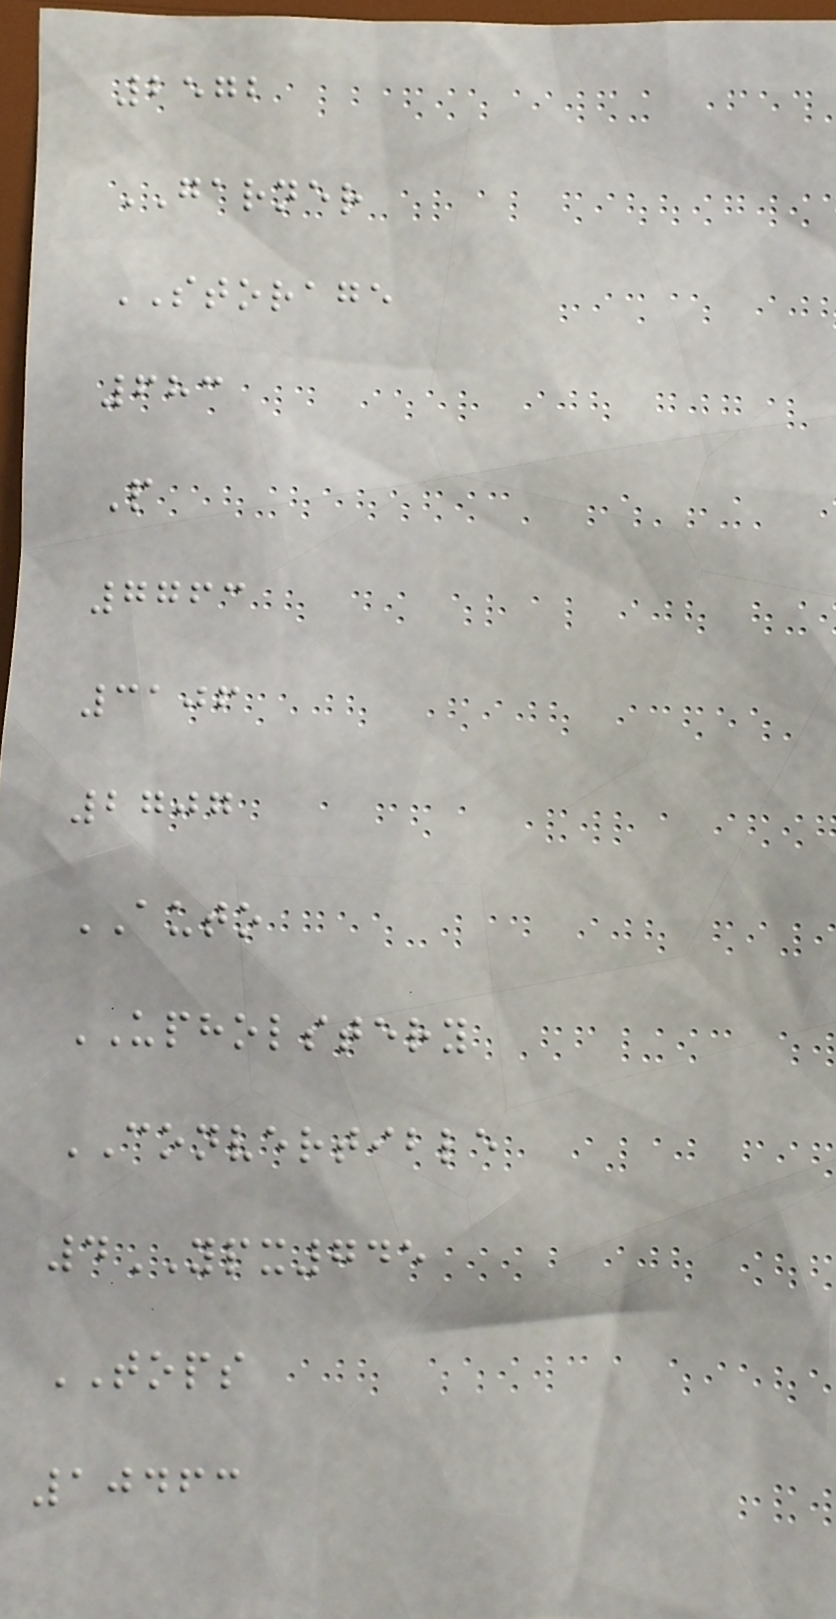2572
GARNER
STORAGE
683
P
7763
3106
2707
AUTO
UPHOLSTERY
CONVERTIBLE
4YPX745
TOPS
10463
